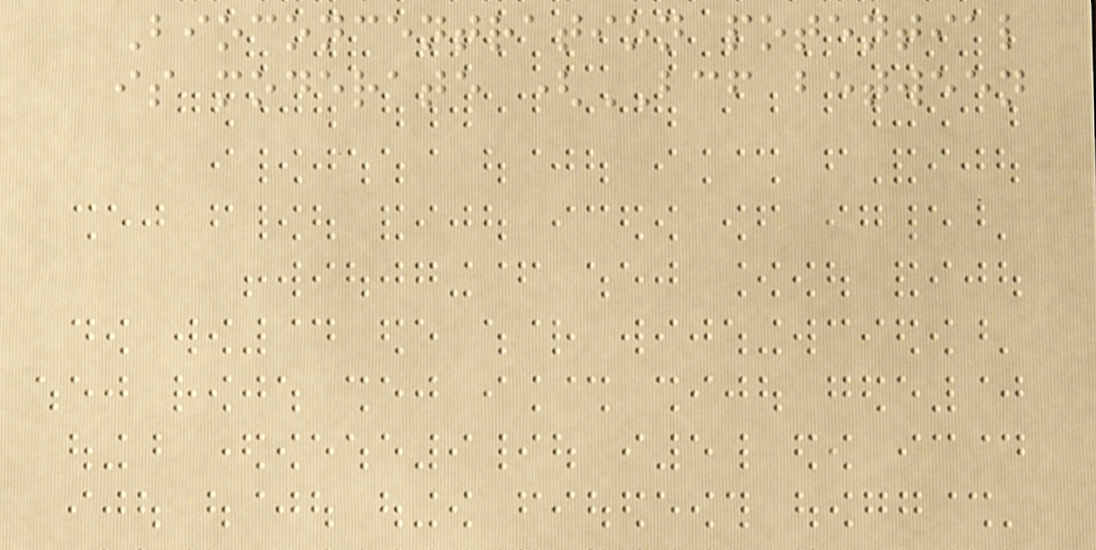Bioconcentration potential
is moderate (BCF between
